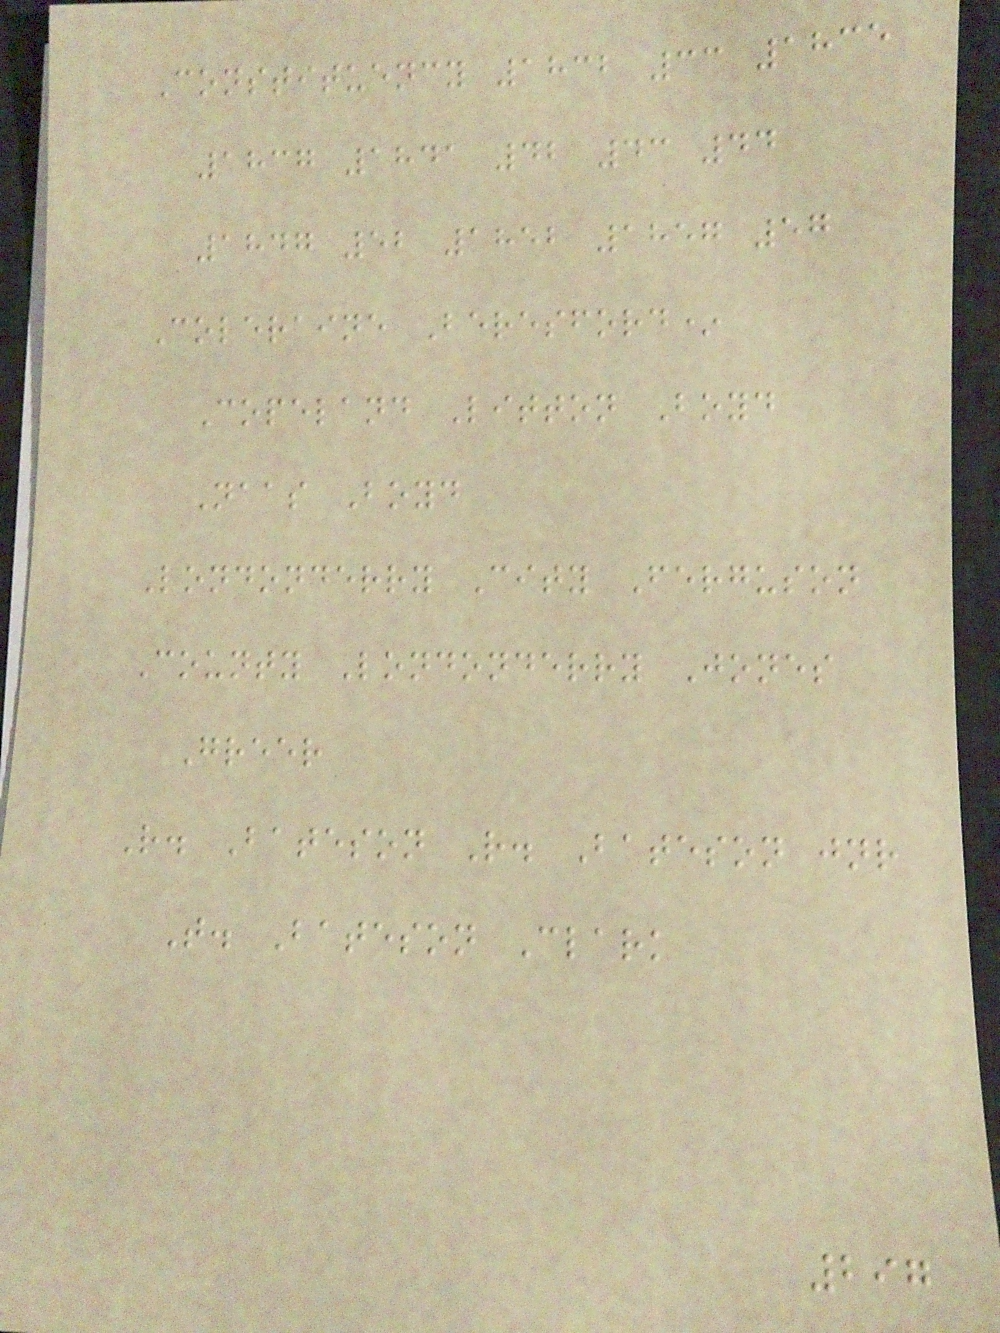Constituency 1832 33 1835
1837 1841 42 43 44
1847 52 1852 1857 57
Coleraine Beresford*
Copeland Litton Boyd
Naas Boyd
Londonderry City Ferguson
County Londonderry Jones
Greer
R. Bateson R. Bateson jnr
T. Bateson Clark
297
